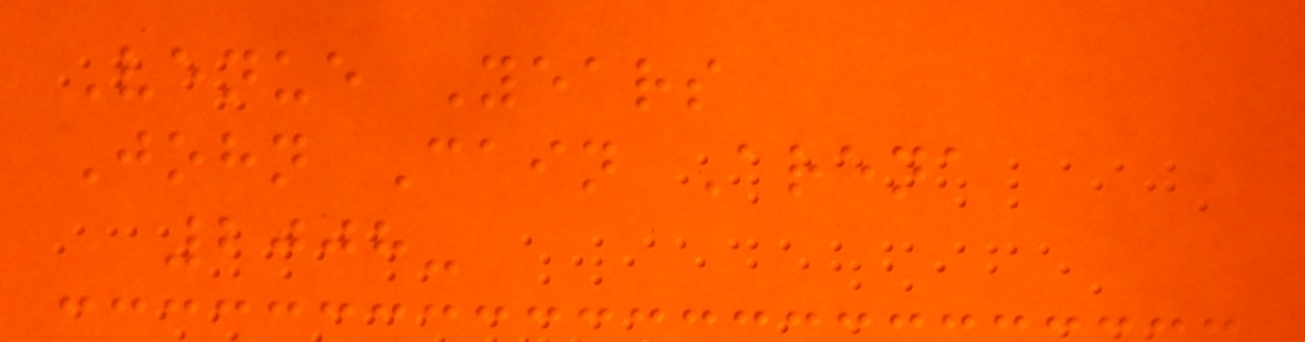Venue Years
John Cain Arena
2008-
